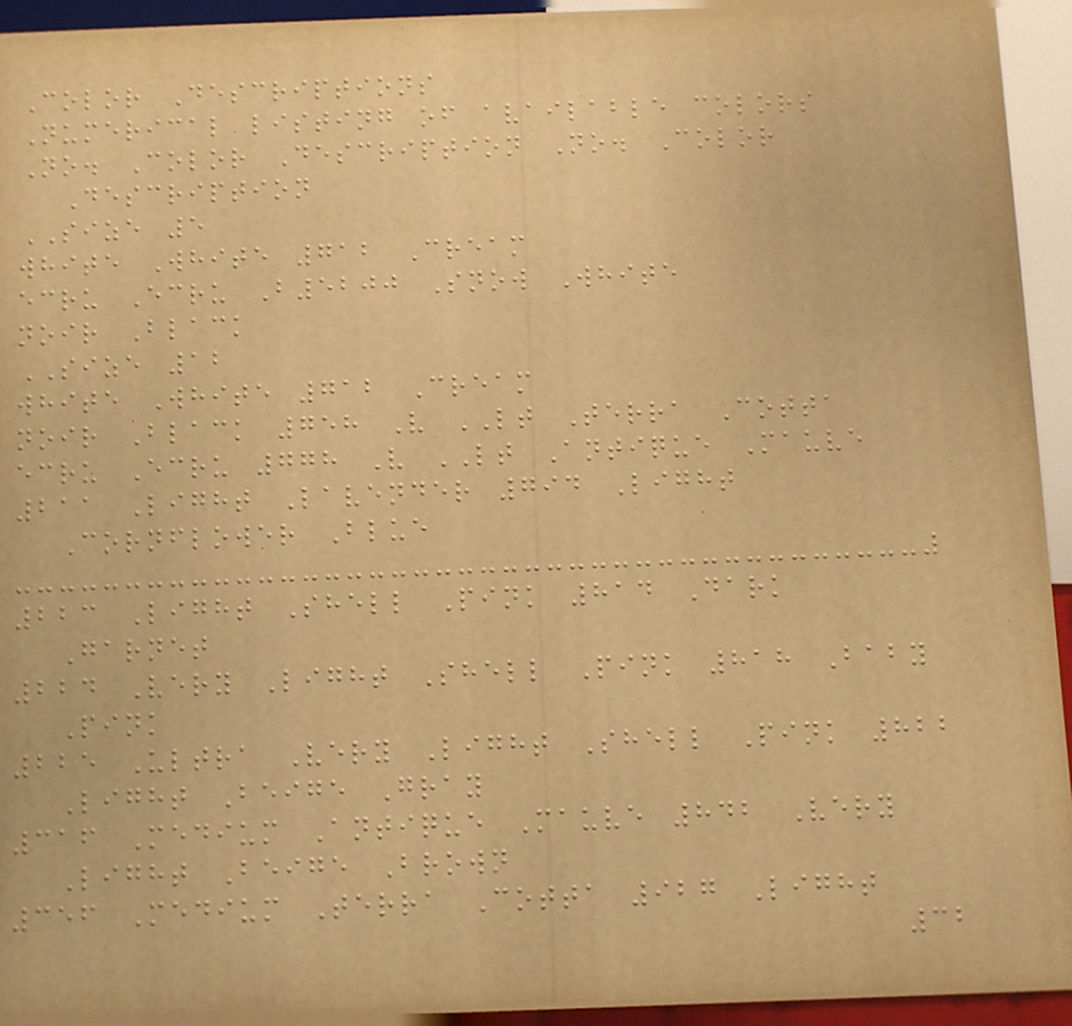Color Descriptions
Numerical listing of available colors
No. Color Description No. Color
Description
SIZE 5
white White 712 Cream
ecru Ecru B5200 Snow White
noir Black
SIZE 12
white White 712 Cream
noir Black 758 V LT Terra Cotta
ecru Ecru 778 V LT Antique Mauve
211 Light Lavender 794 Light
Cornflower Blue
223 Light Shell Pink 814 Dark
Garnet
224 Very Light Shell Pink 818 Baby
Pink
225 Ultra Very Light Shell Pink 822
Light Beige Gray
316 Medium Antique Mauve 842 Very
Light Beige Brown
356 Medium Terra Cotta 927 Light
32
